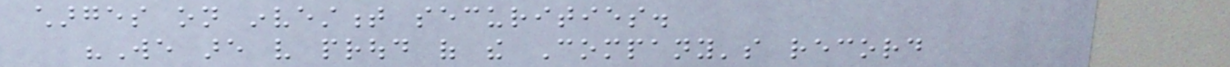charges on investment securities.
"We are very proud of the Company's record
